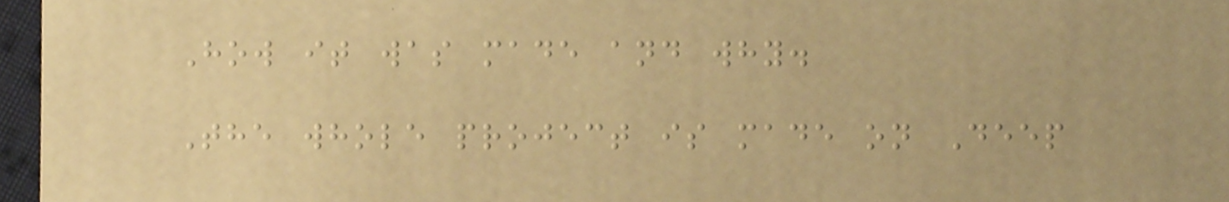How it was made and why.
The whole project is made on Deep
